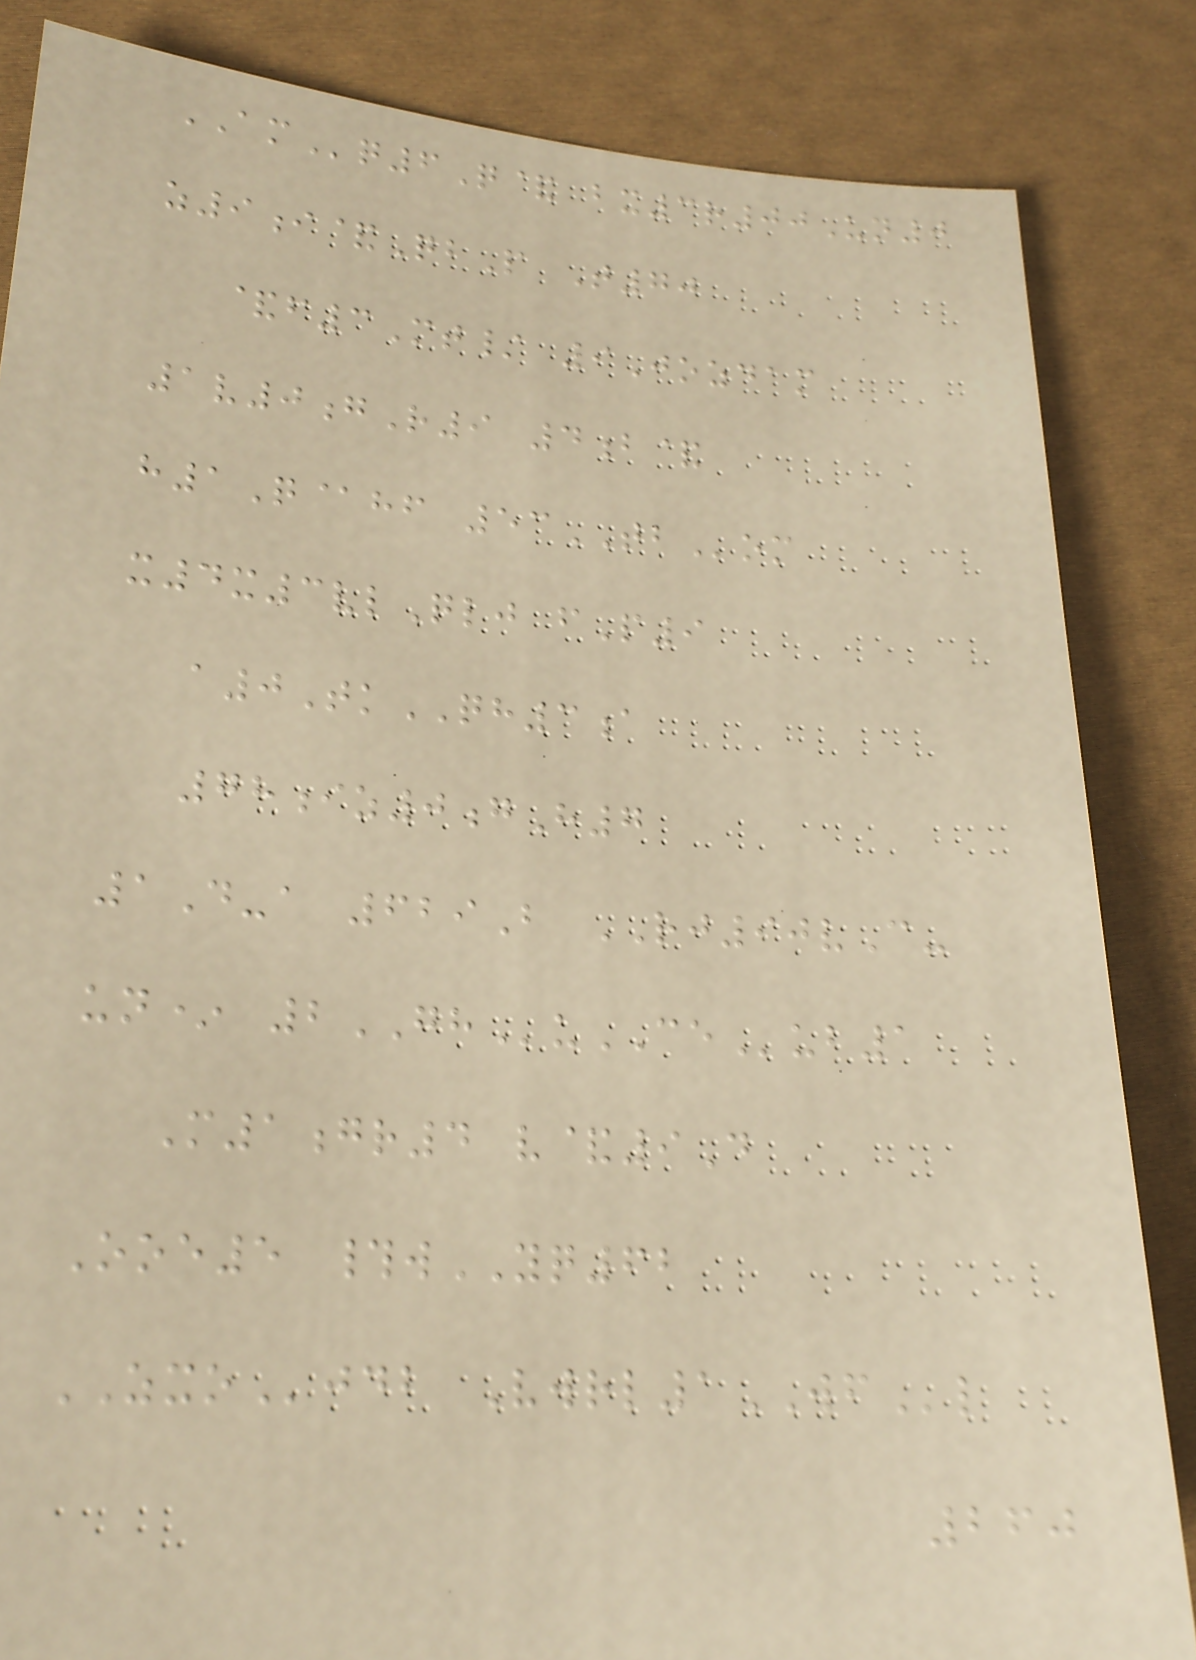AMq6Q& bx3r00Un0
z9i&QbP T70
&f3Mt/ 9Jozdam
1v0gR9 4b&
h1Q@hf 53TBom
x4x3vlQlj fP9
a0TkQH3a
78iz0gH7
1D-a 629B RJ90vC-
un* 2GHuCEub1
M1gr4 v&9D
Ooe5 #wYQ62
ZXOjdb Vwrl1WFl
260
